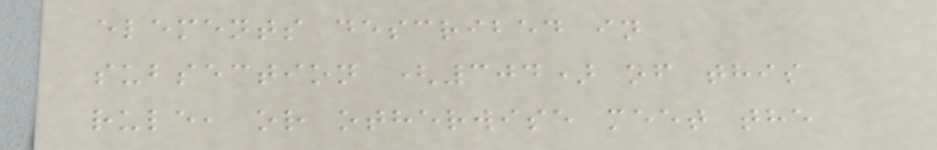elements described in
subsection (304) of this
rule, or otherwise meet the
